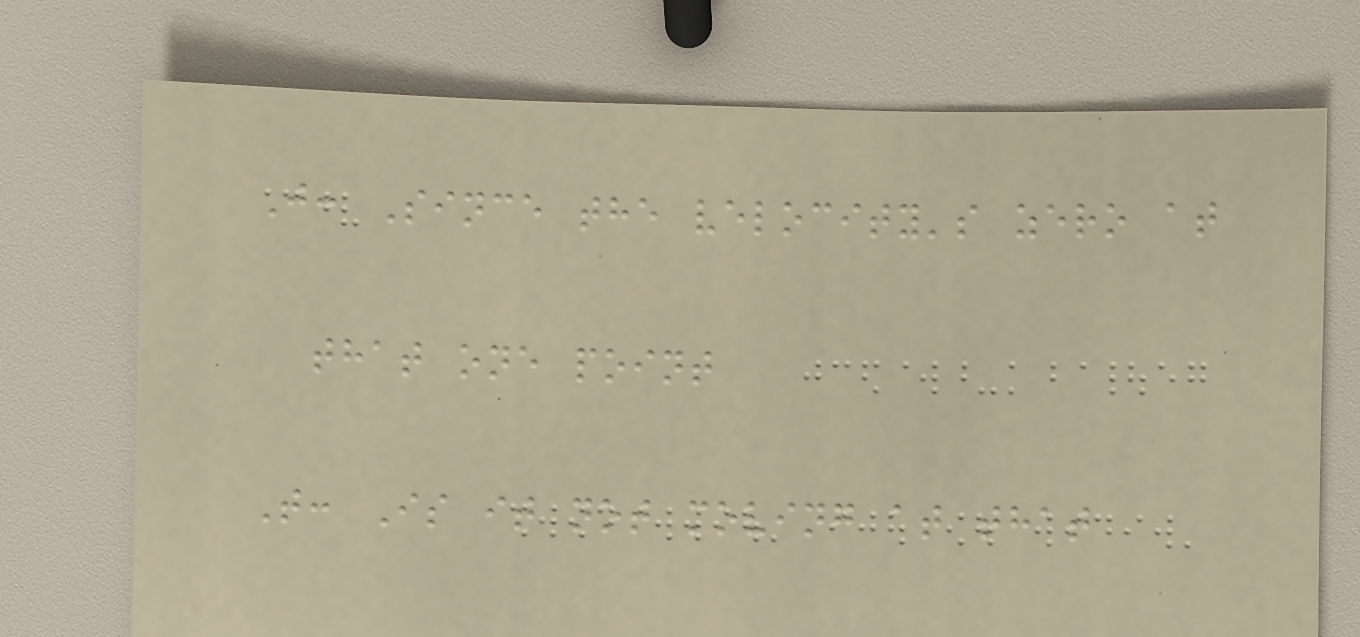J: Since the velocity's zero at
that one point
T: Is it not moving at that
